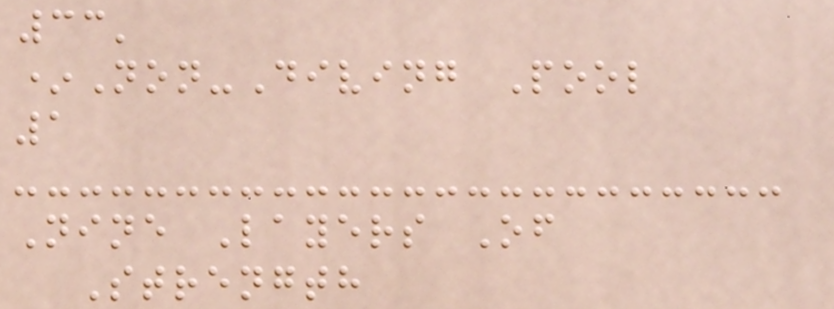33'
*Non-Diving Pool
1
Nine Layers Of
Strength
